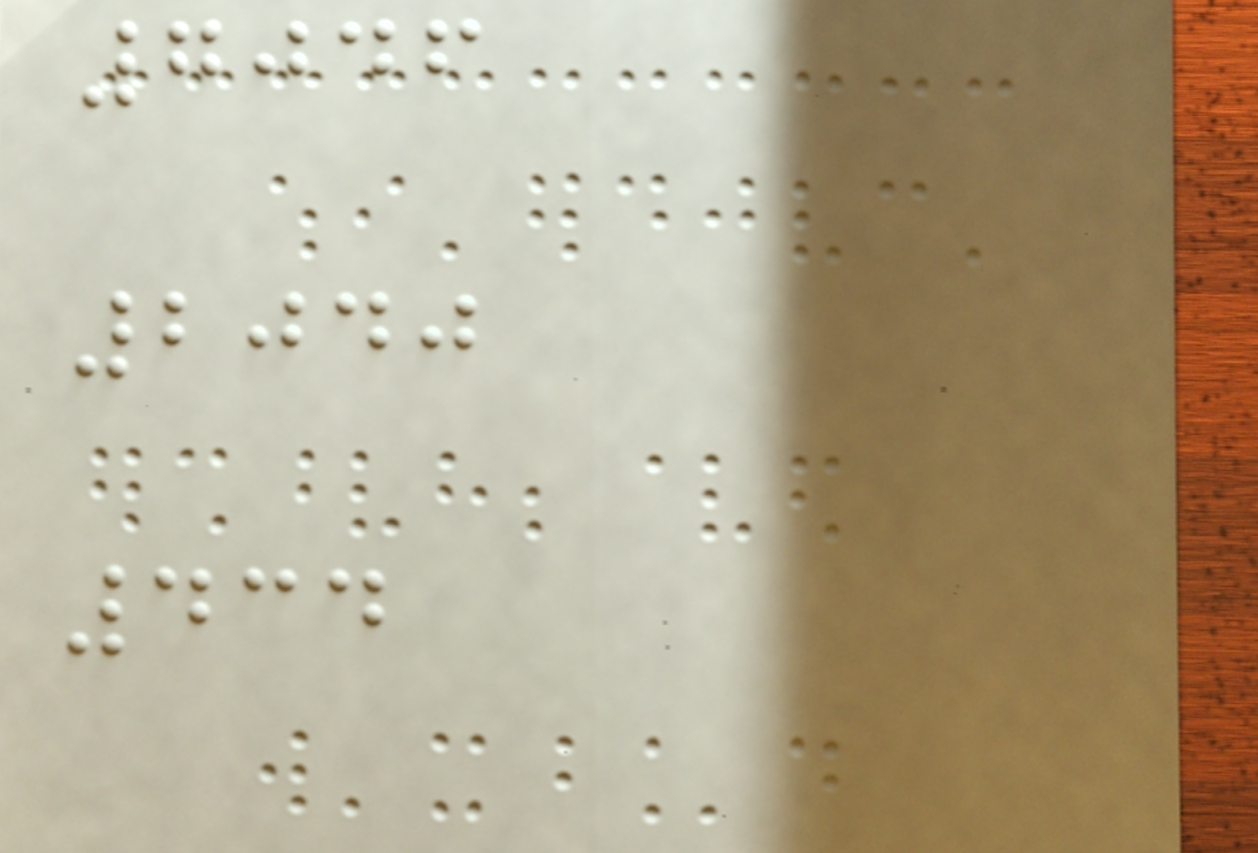7046
2040
434
